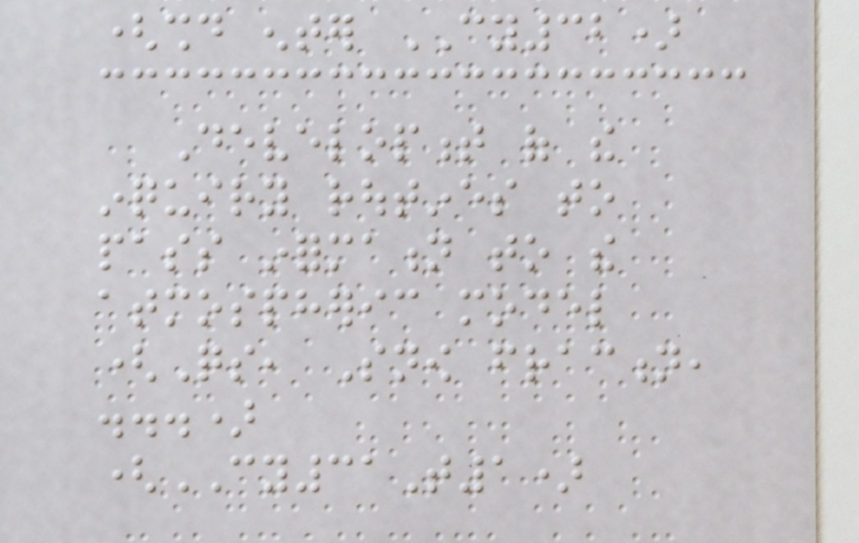(should enter CY32)
Development of the
inquiry routines to
pass information to the
atmospheric model
(Qs, Snow fraction,
...)
(CY31T1)
